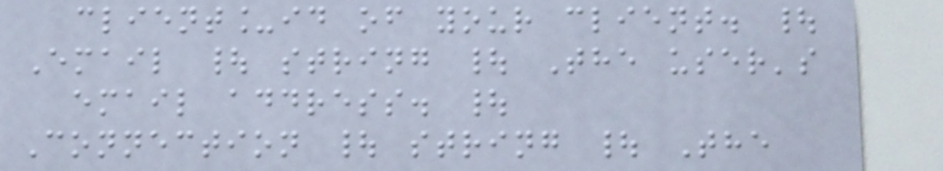client_id of your client. |
Email | string | The user's
email address. |
Connection | string | The
